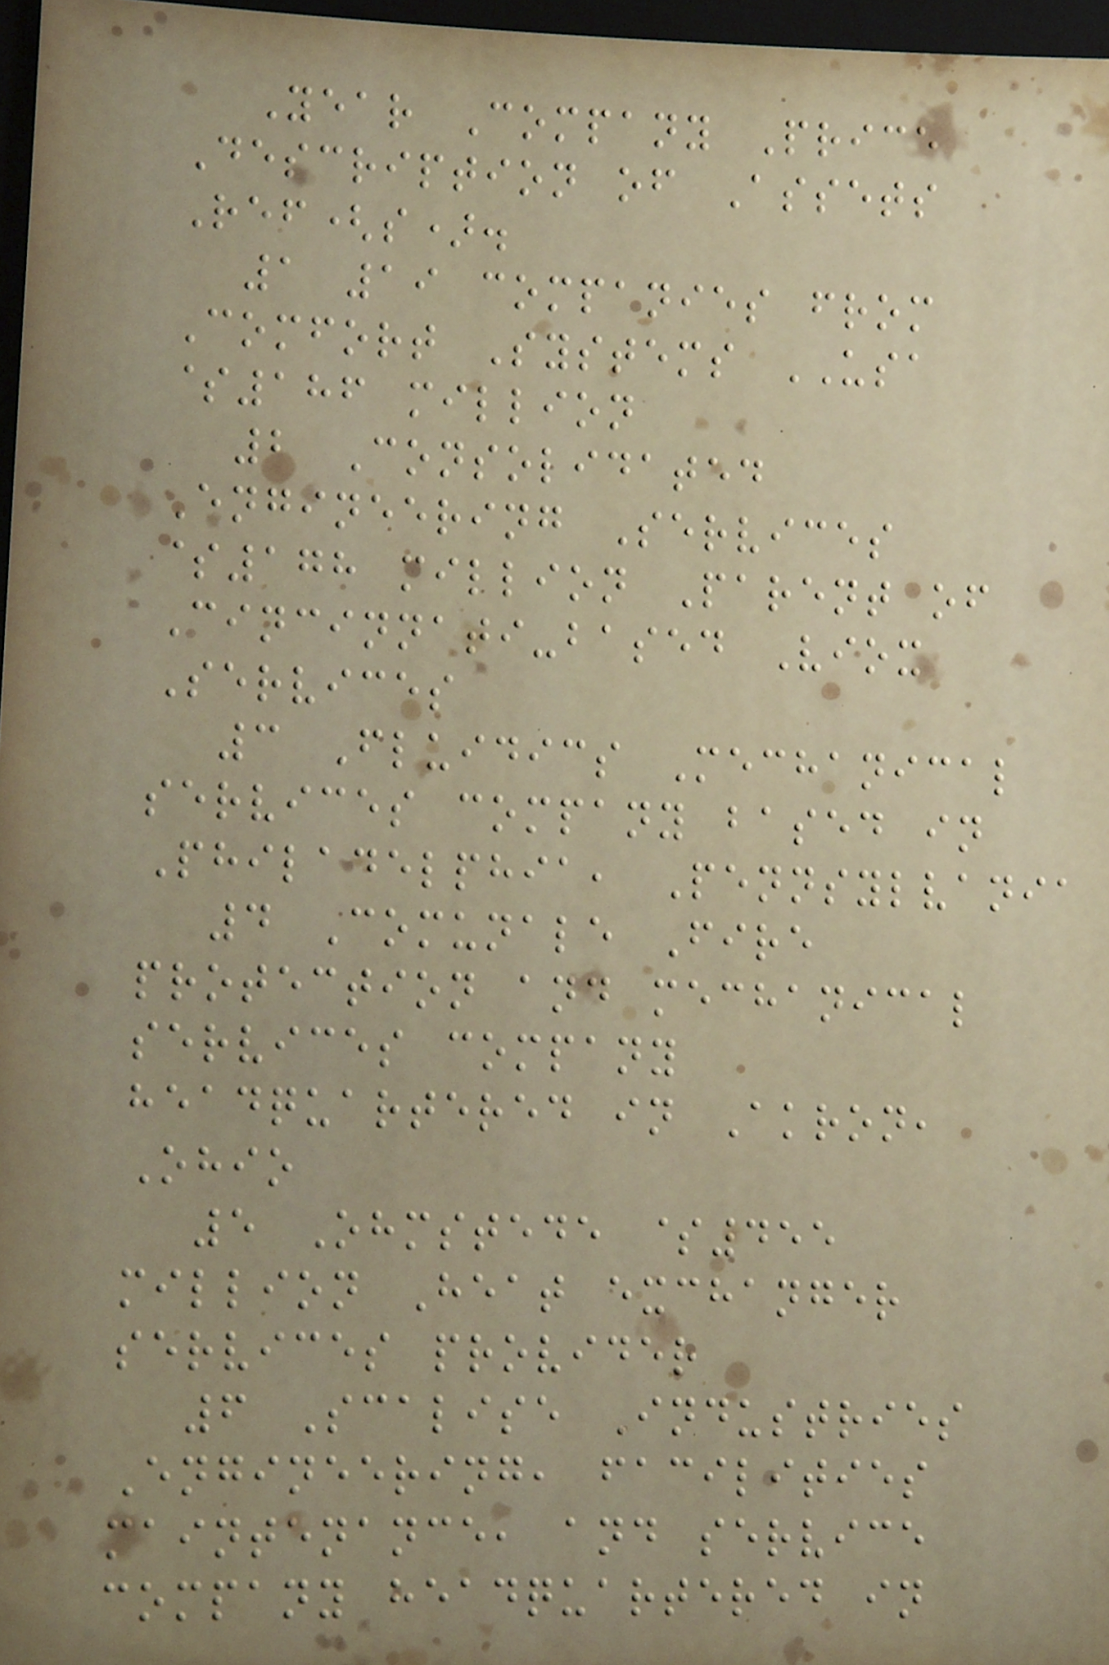Year Company Price
Description of Assets
Ref(s).
1 19 companies from
Comfort Systems USA
$186 million
2 Consolidated
Engineering Services
$178 million Parent of
Cincinnati-based Viox
Services
3 Fluidics Mechanical
services company based in
Philadelphia, Pennsylvania
4 Comunale Fire
protection and mechanical
services company
headquartered in Akron,
Ohio
5 Ohmstede $455
million Heat exchanger
services provider
6 Scalise Industries
Engineering, facilities
maintenance, and service
company headquartered in
